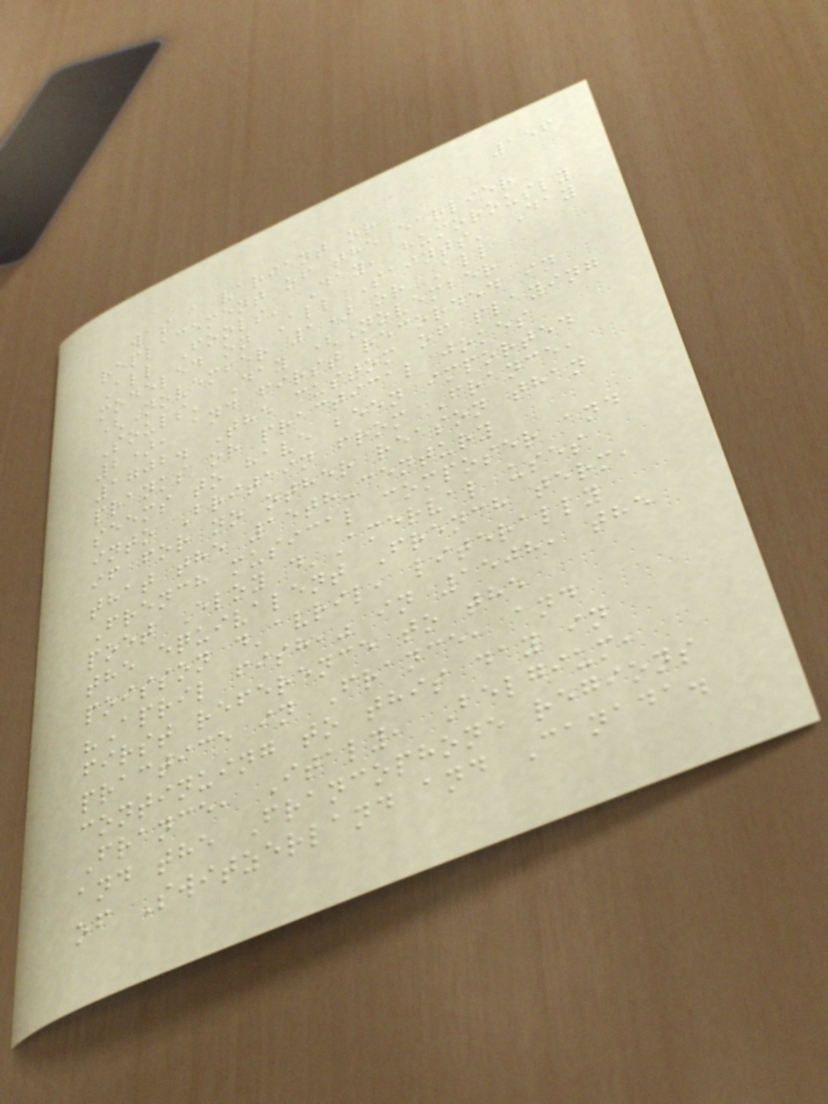156
was a variant or
replacement of the earlier
All Fools' Day, humorously
modeled on All Saints' Day
(November 1) or All
Souls' Day (November
2), and first recorded in
1702. The custom of playing
pranks or practical jokes
seems to have been imported
into Britain from France,
if for no other reason than
that the 15th-century
French musical composer and
poet Eloy d'Amerval uses
the equivalent French term,
poisson d'avril, literally
"April fish," in 1508, the
first reference to the
practice in France, and
continuing to this day in
France, Italy, Belgium,
and the Francophone regions
of Switzerland and Canada.
